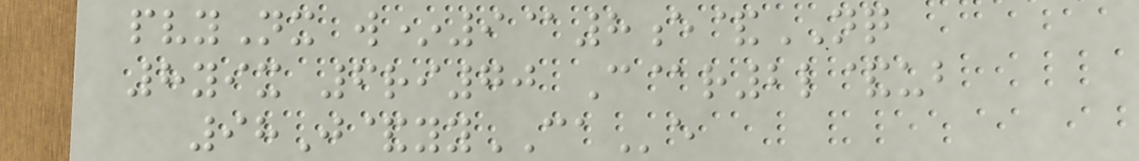pvyNx w*9@8e&NQ
8yix 6ri70 C@r2l&ub
98J&yyCAe
